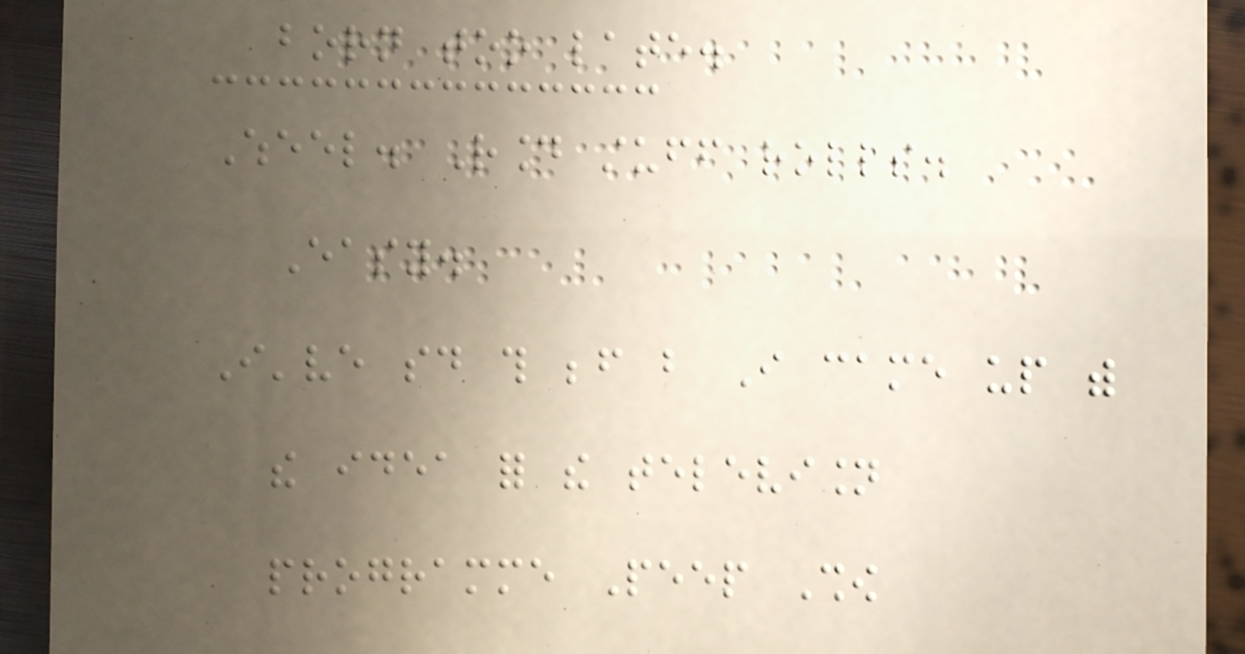born too late.
Wheel. Round stuff rolls.
Easy.
I've said this before but I came up with
the idea for the television
programme Peep Show
